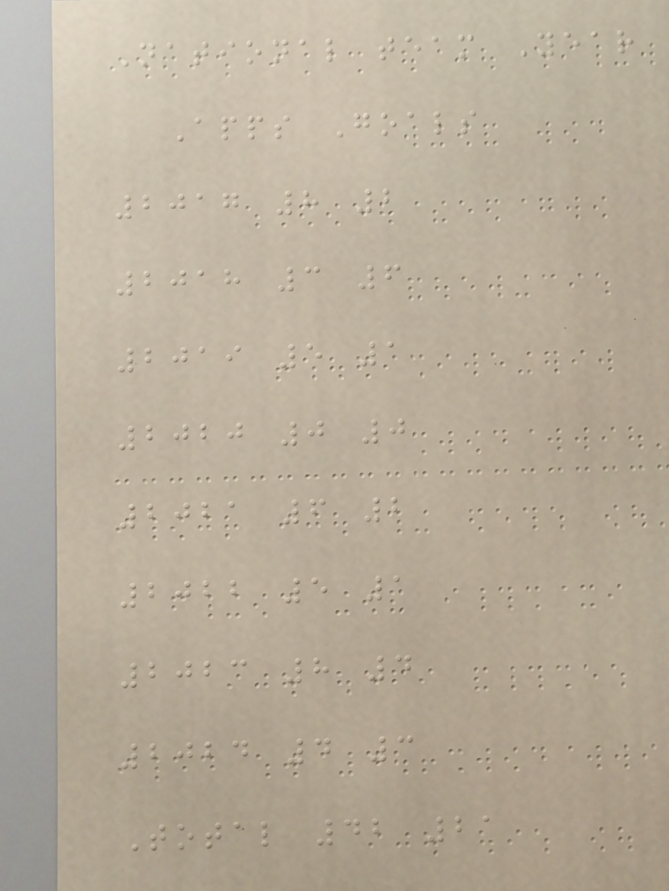National team Year
Apps Goals
2017 8 2
2018 3 6
2019 5 1
2020 0 0
2021 6 2
2022 5 1
2023 8 4
2024 4 3
Total 42 21
